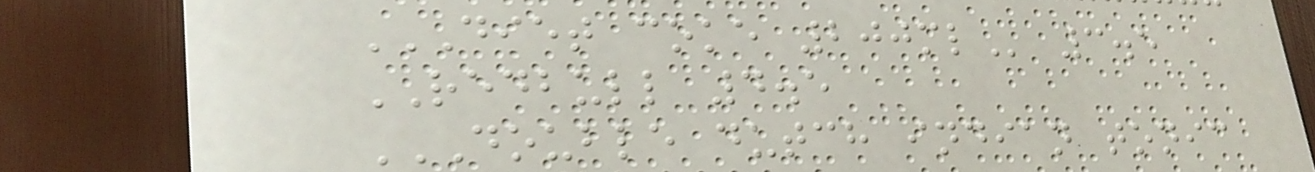DIET COKE 200ML 3.5
REDBULL 4.5
DOUBLE DUTCH INDIAN TONIC
